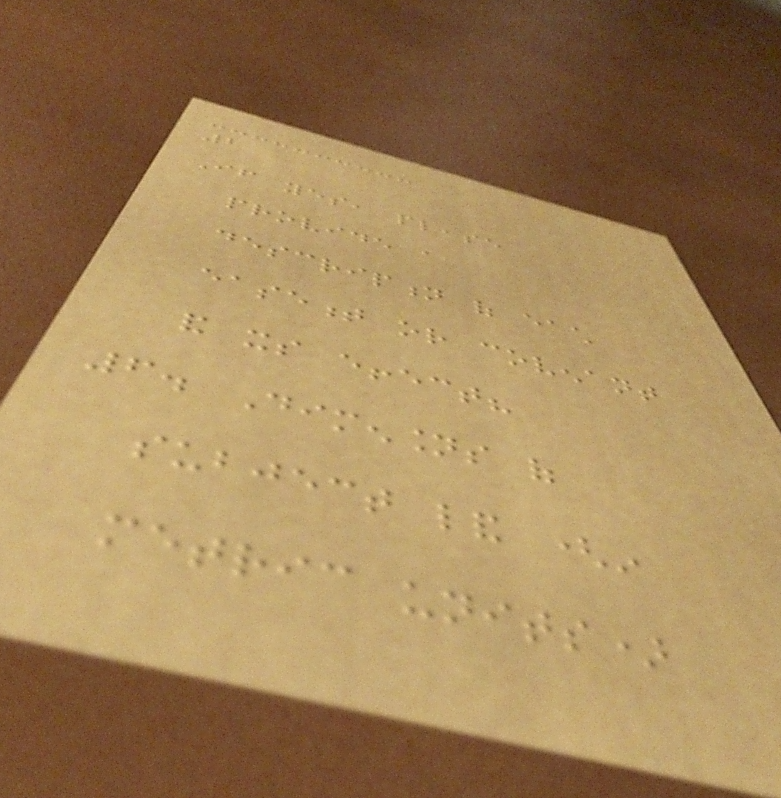2
If yes, please
provide a
description of each
easement or covenant
and its effect?
6. Dimensions of
subject land (in
metric units)
